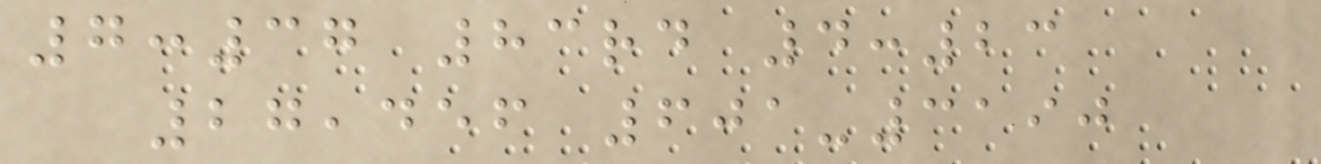7:37 83rd 4:23
27,456 601-3190
